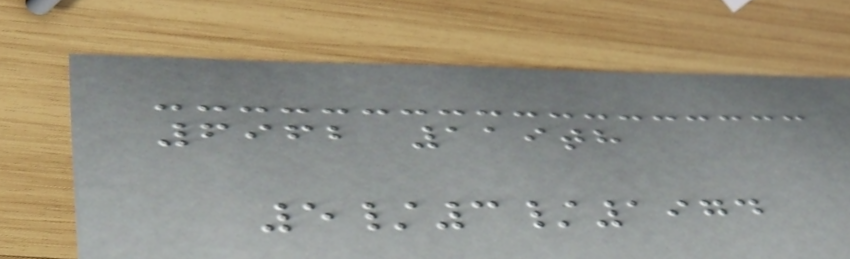6962 119th
5/3/1974
